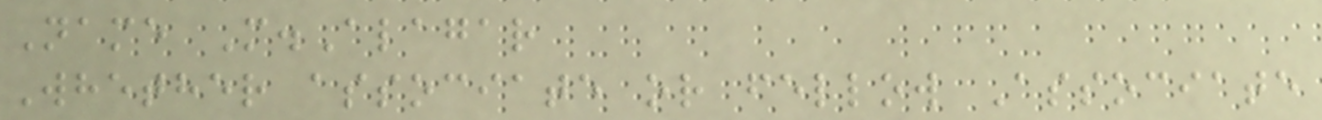Name M.Alagar
Whether associate or fellow Associate
